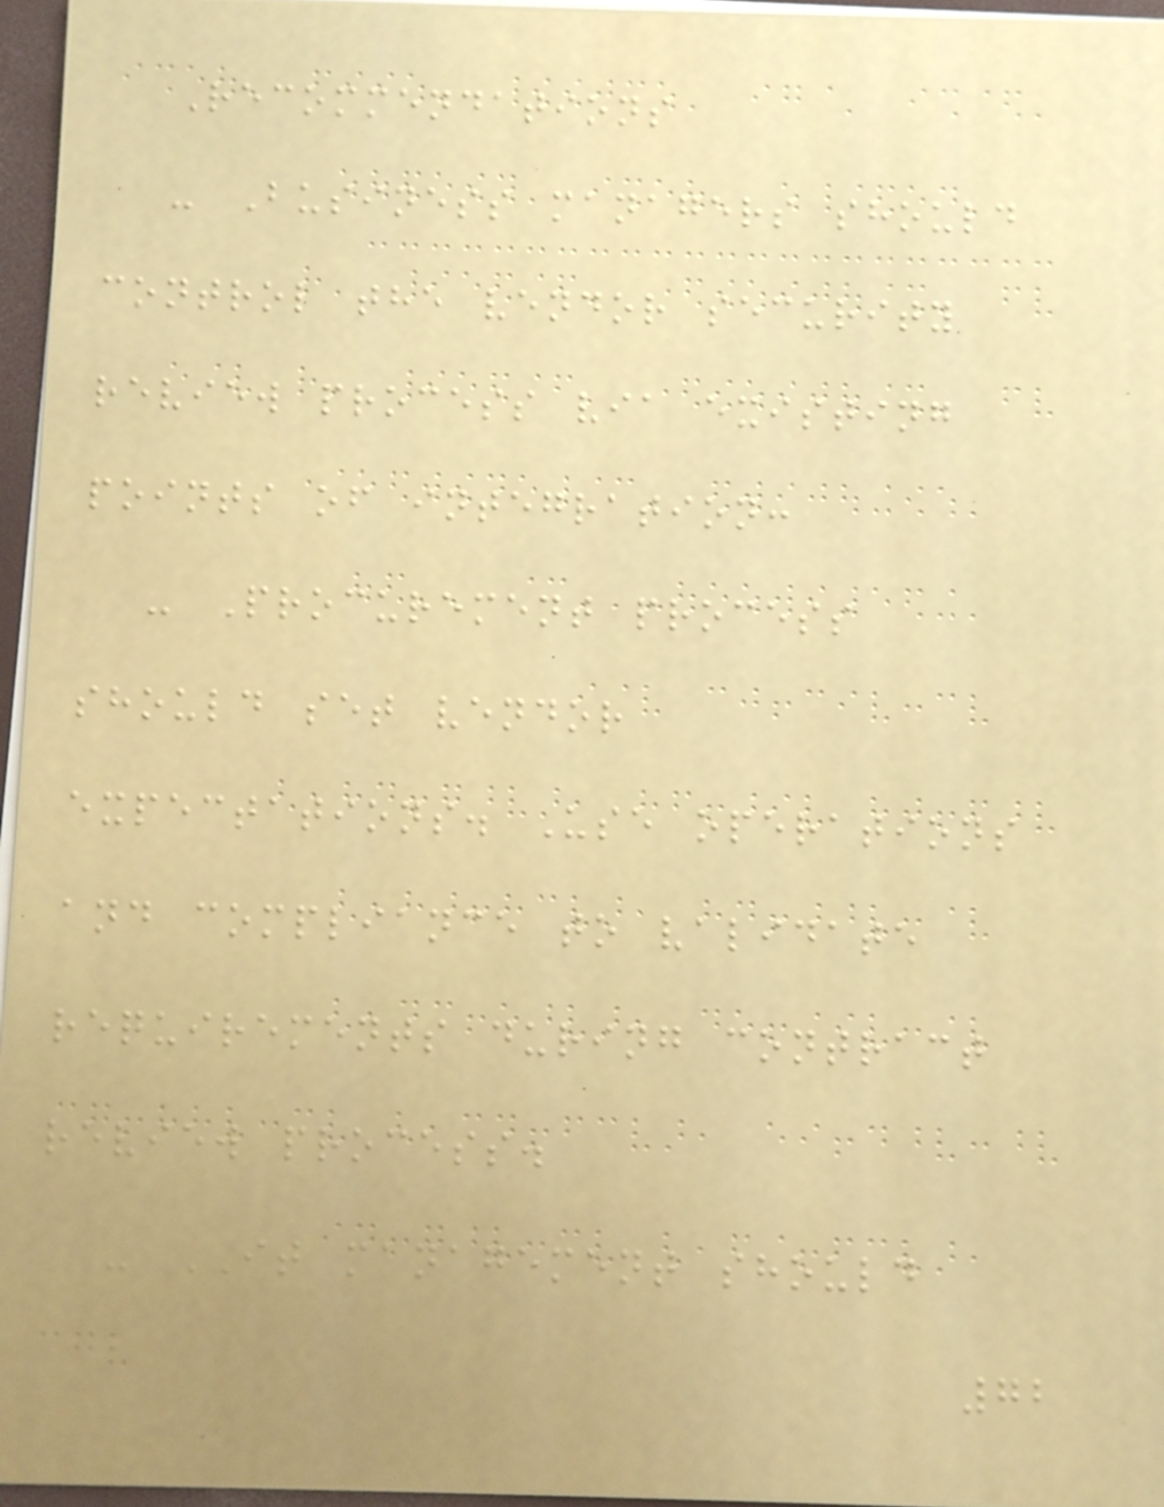Recommendations
- Business managers should
control the vendor security
review process via existing
points of integration:
- Procurement process
should set vendor
expectations. Use operations
and compliance to validate
requirements during contract
review process.
- IT management should
72
